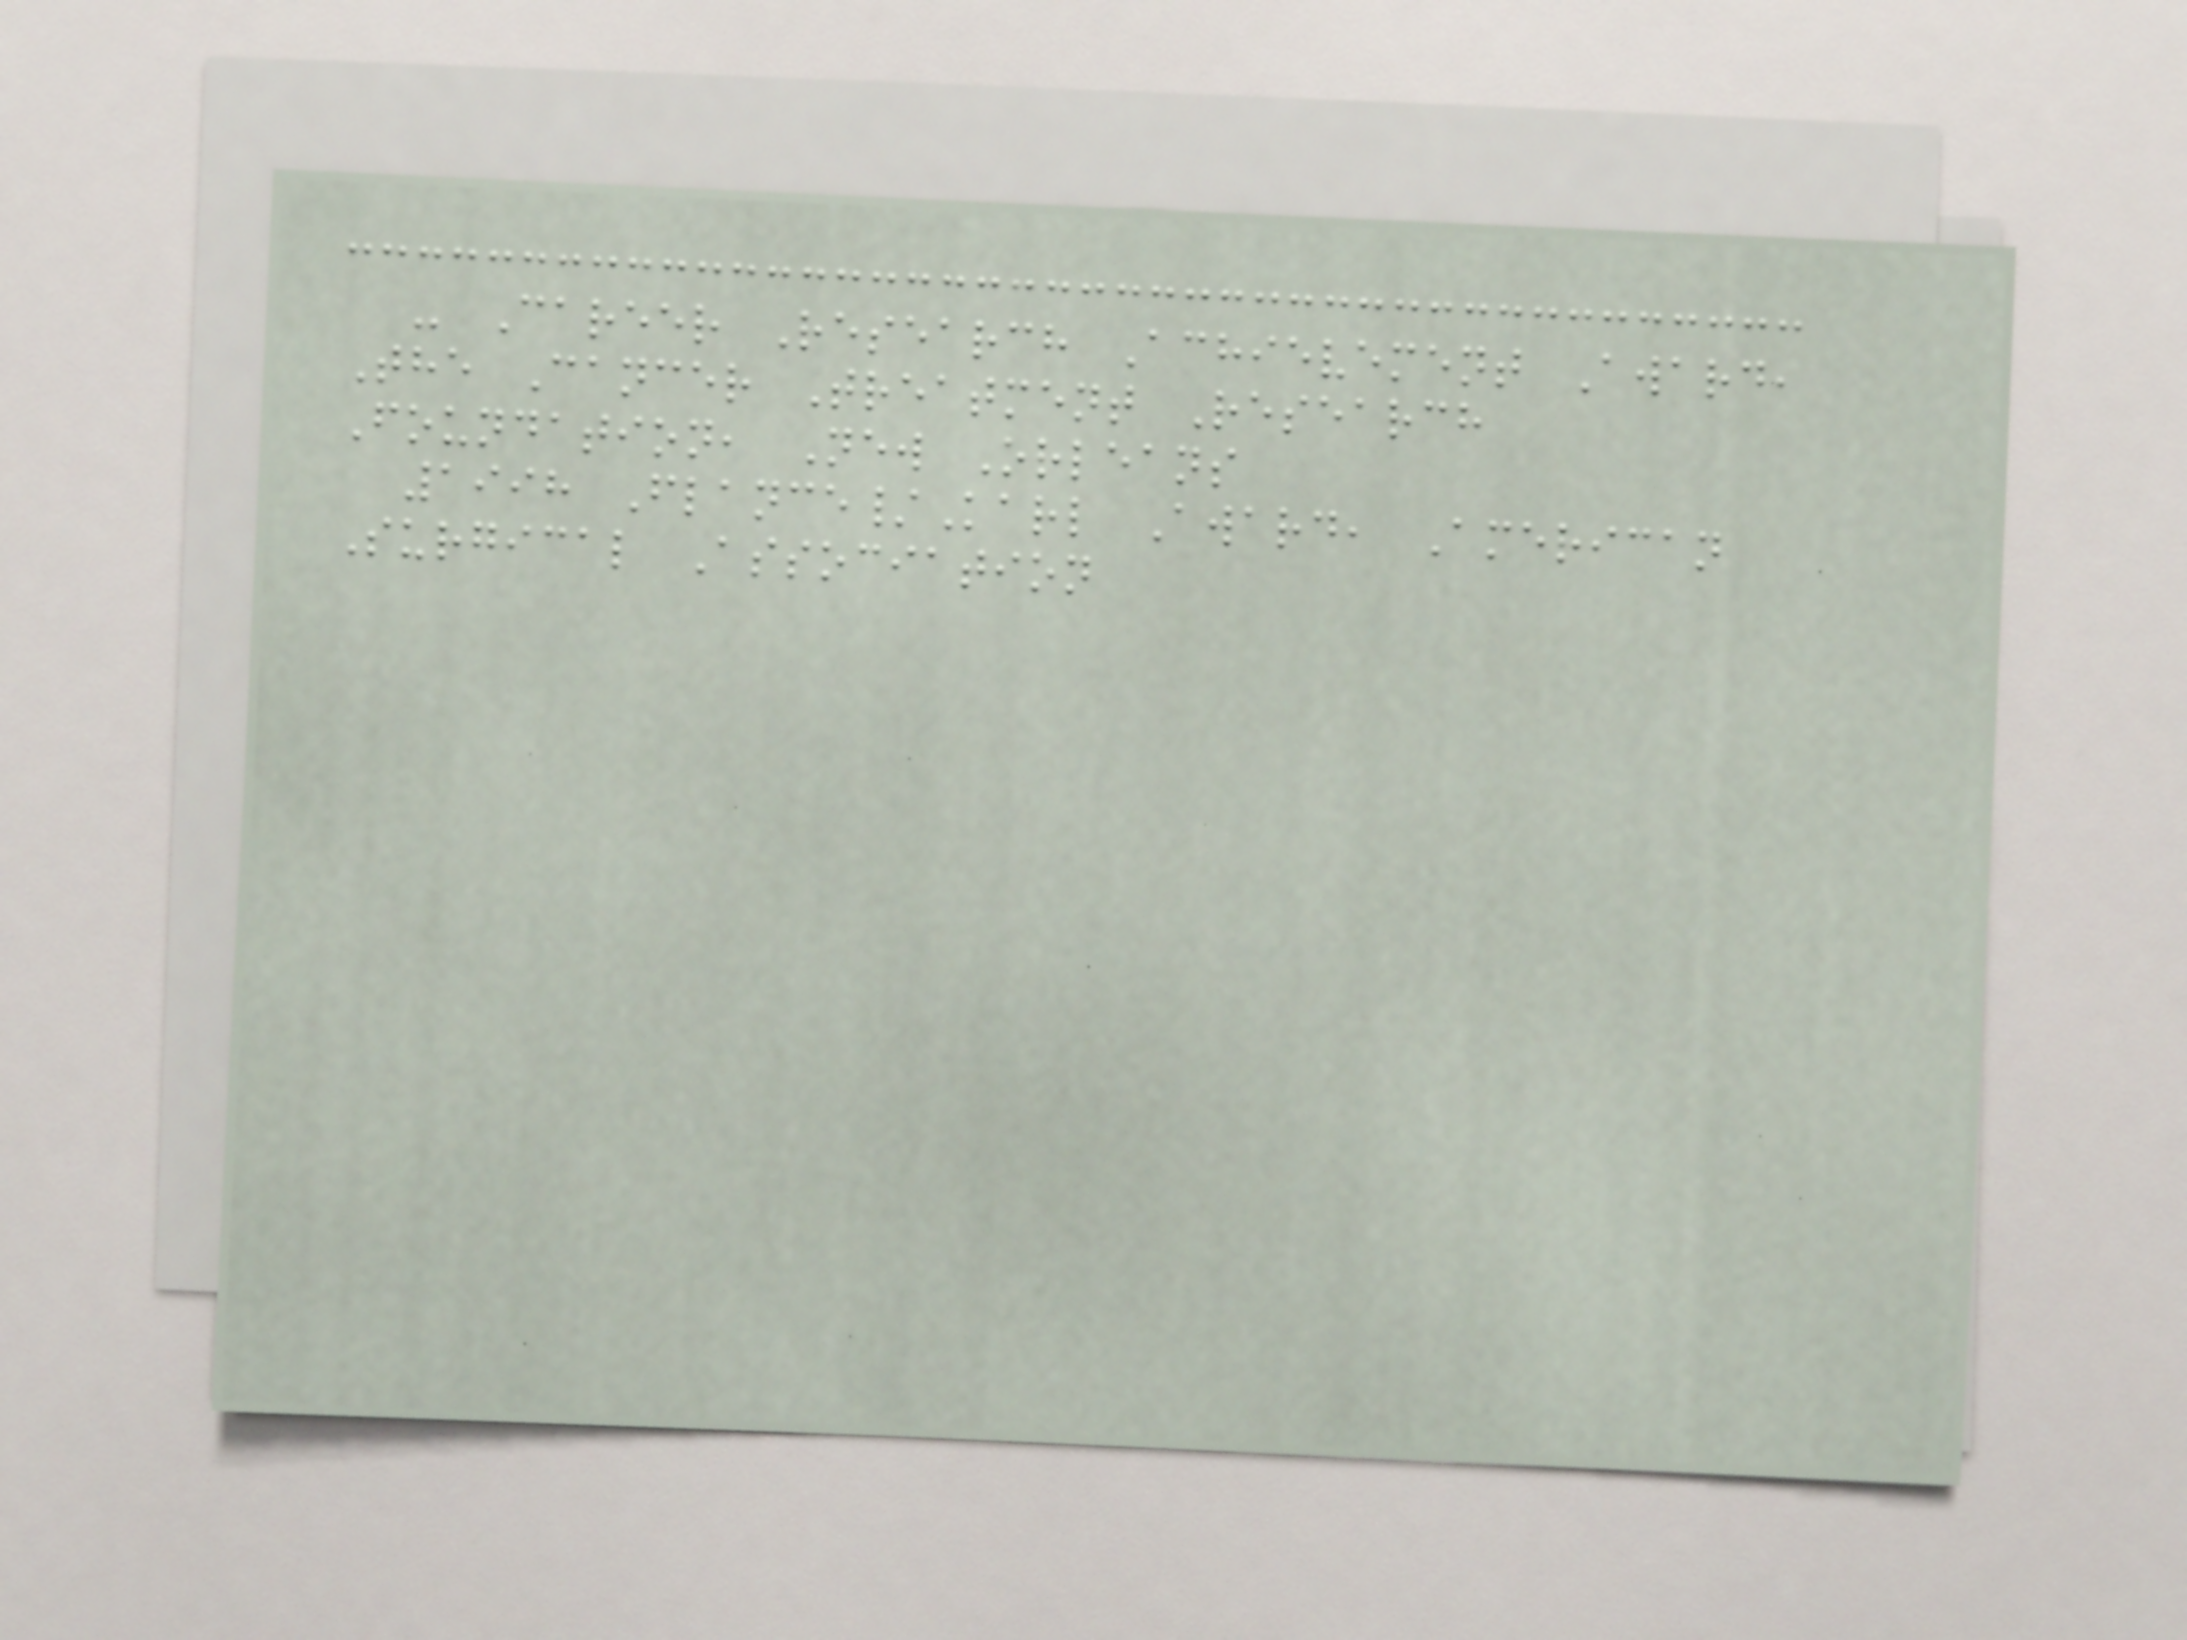- Career Research Achievement Award,
The Cancer Treatment Research
Foundation, New Orleans
1998 Flance/Karl Award, American
Surgical Association
